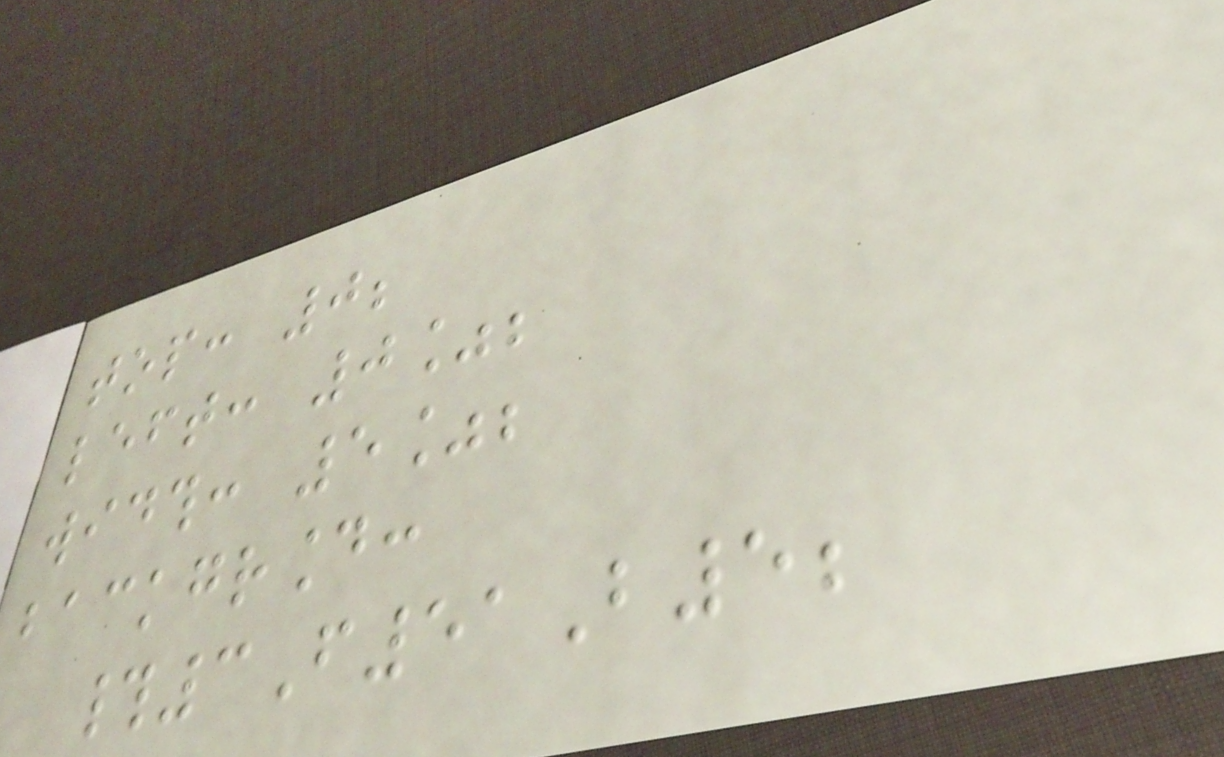top: 0;
left: 0%;
width: 5%;
background:
#3F51B5;
